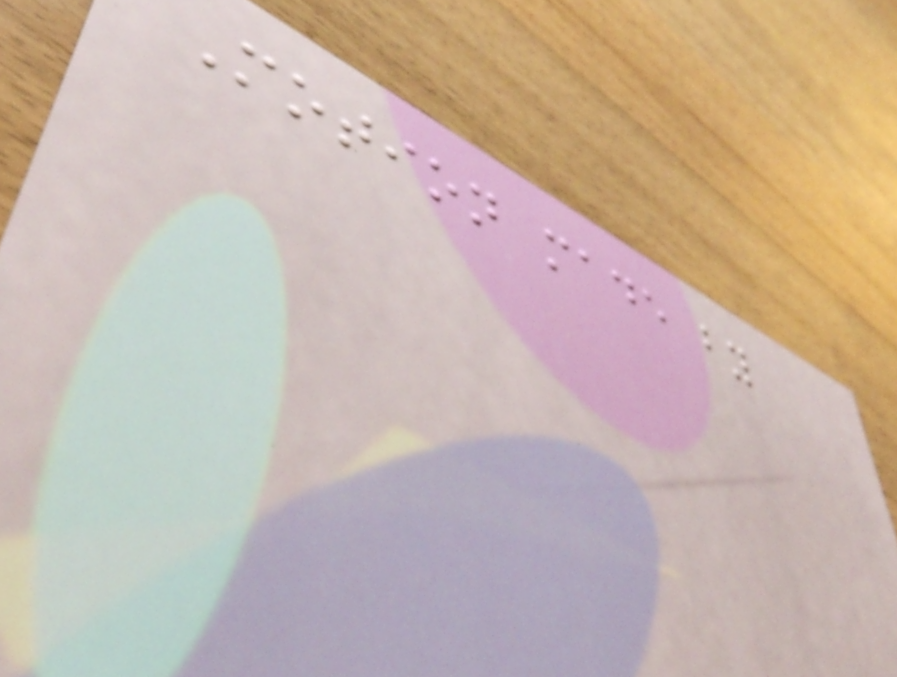Motion made by
